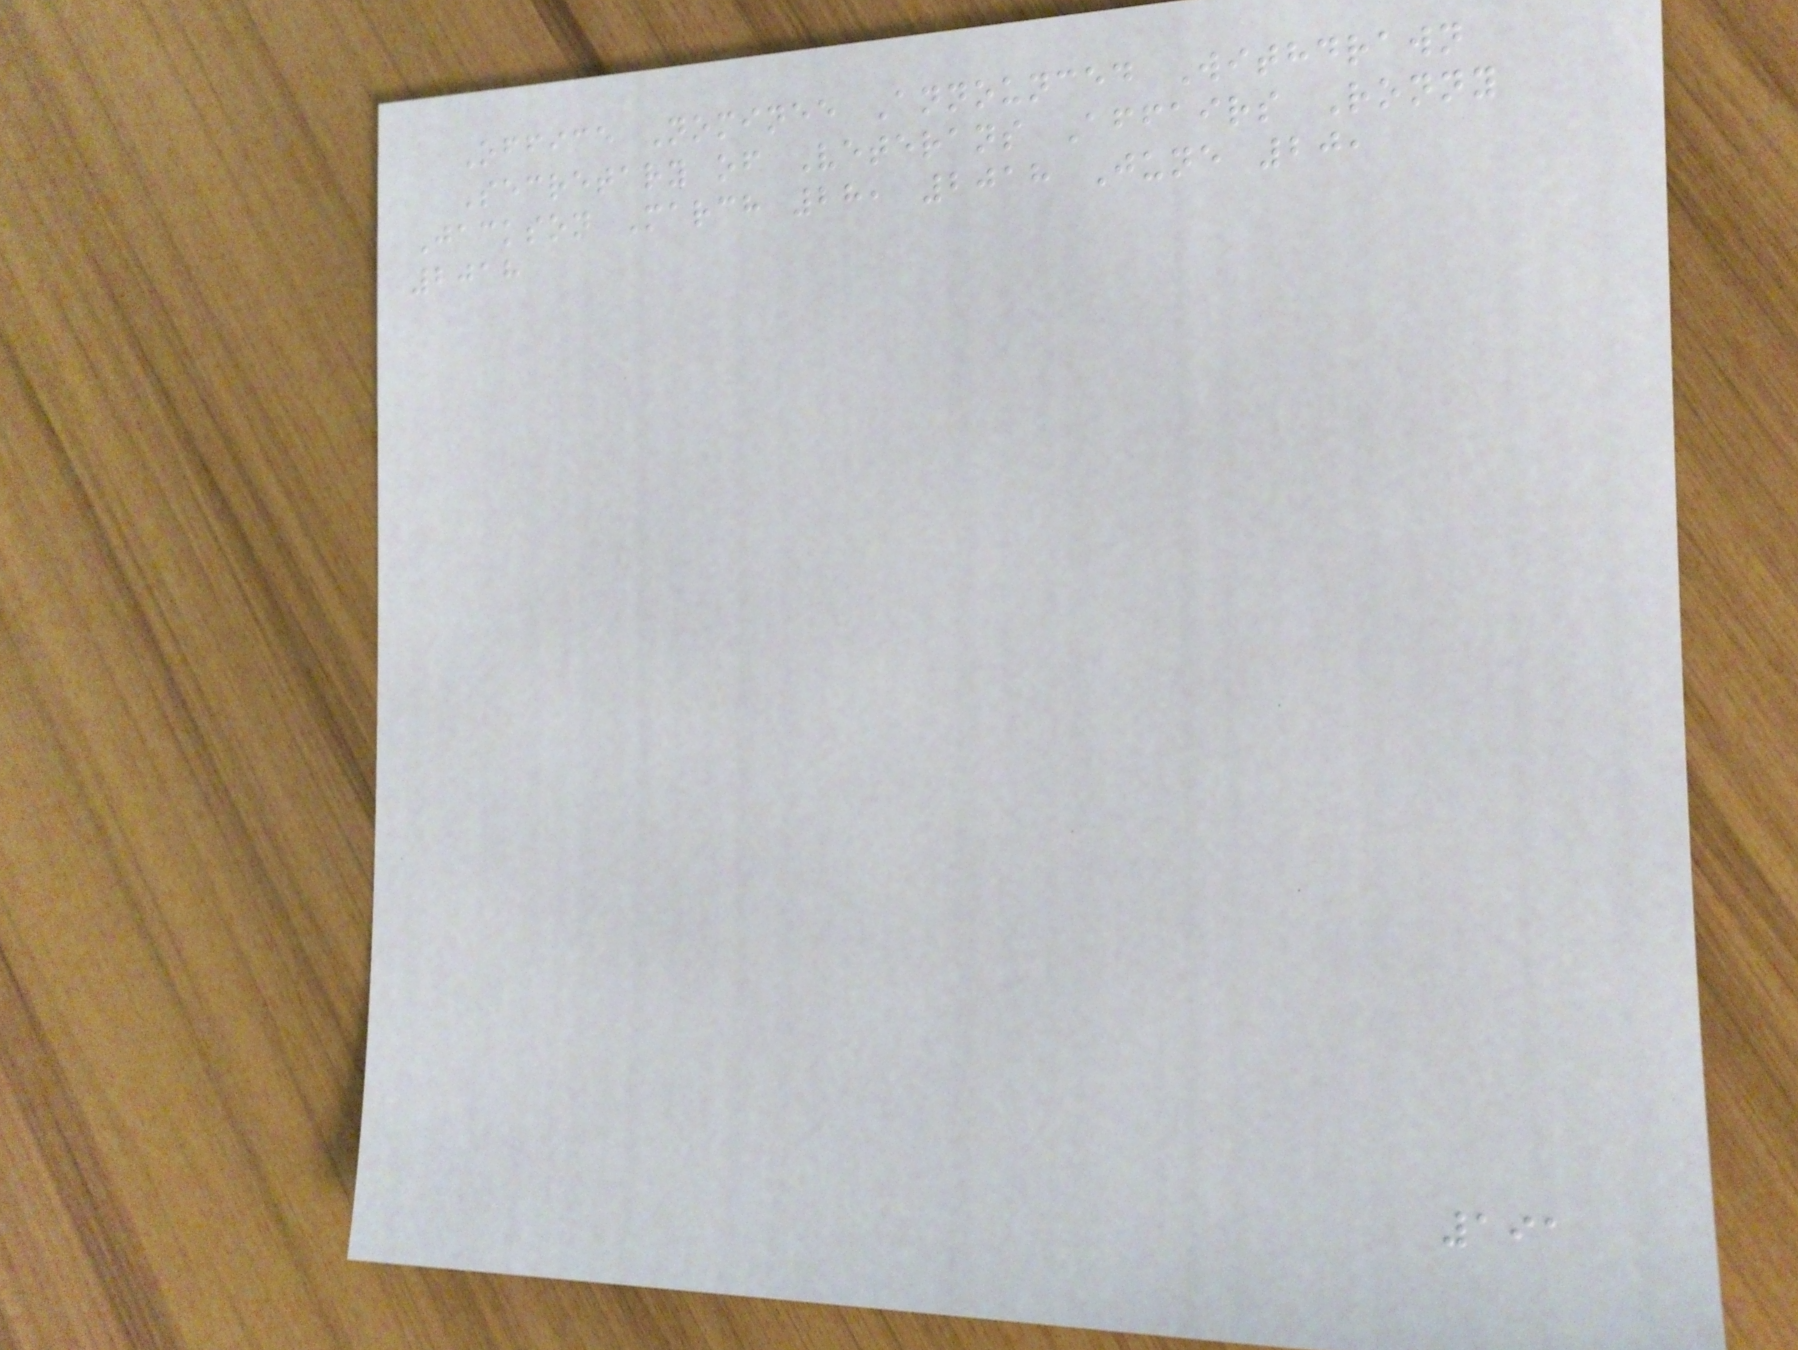Office Nominee Announced Withdrawn
Secretary of Veterans Affairs Ronny
Jackson March 28, 2018 June 20,
2018
191
